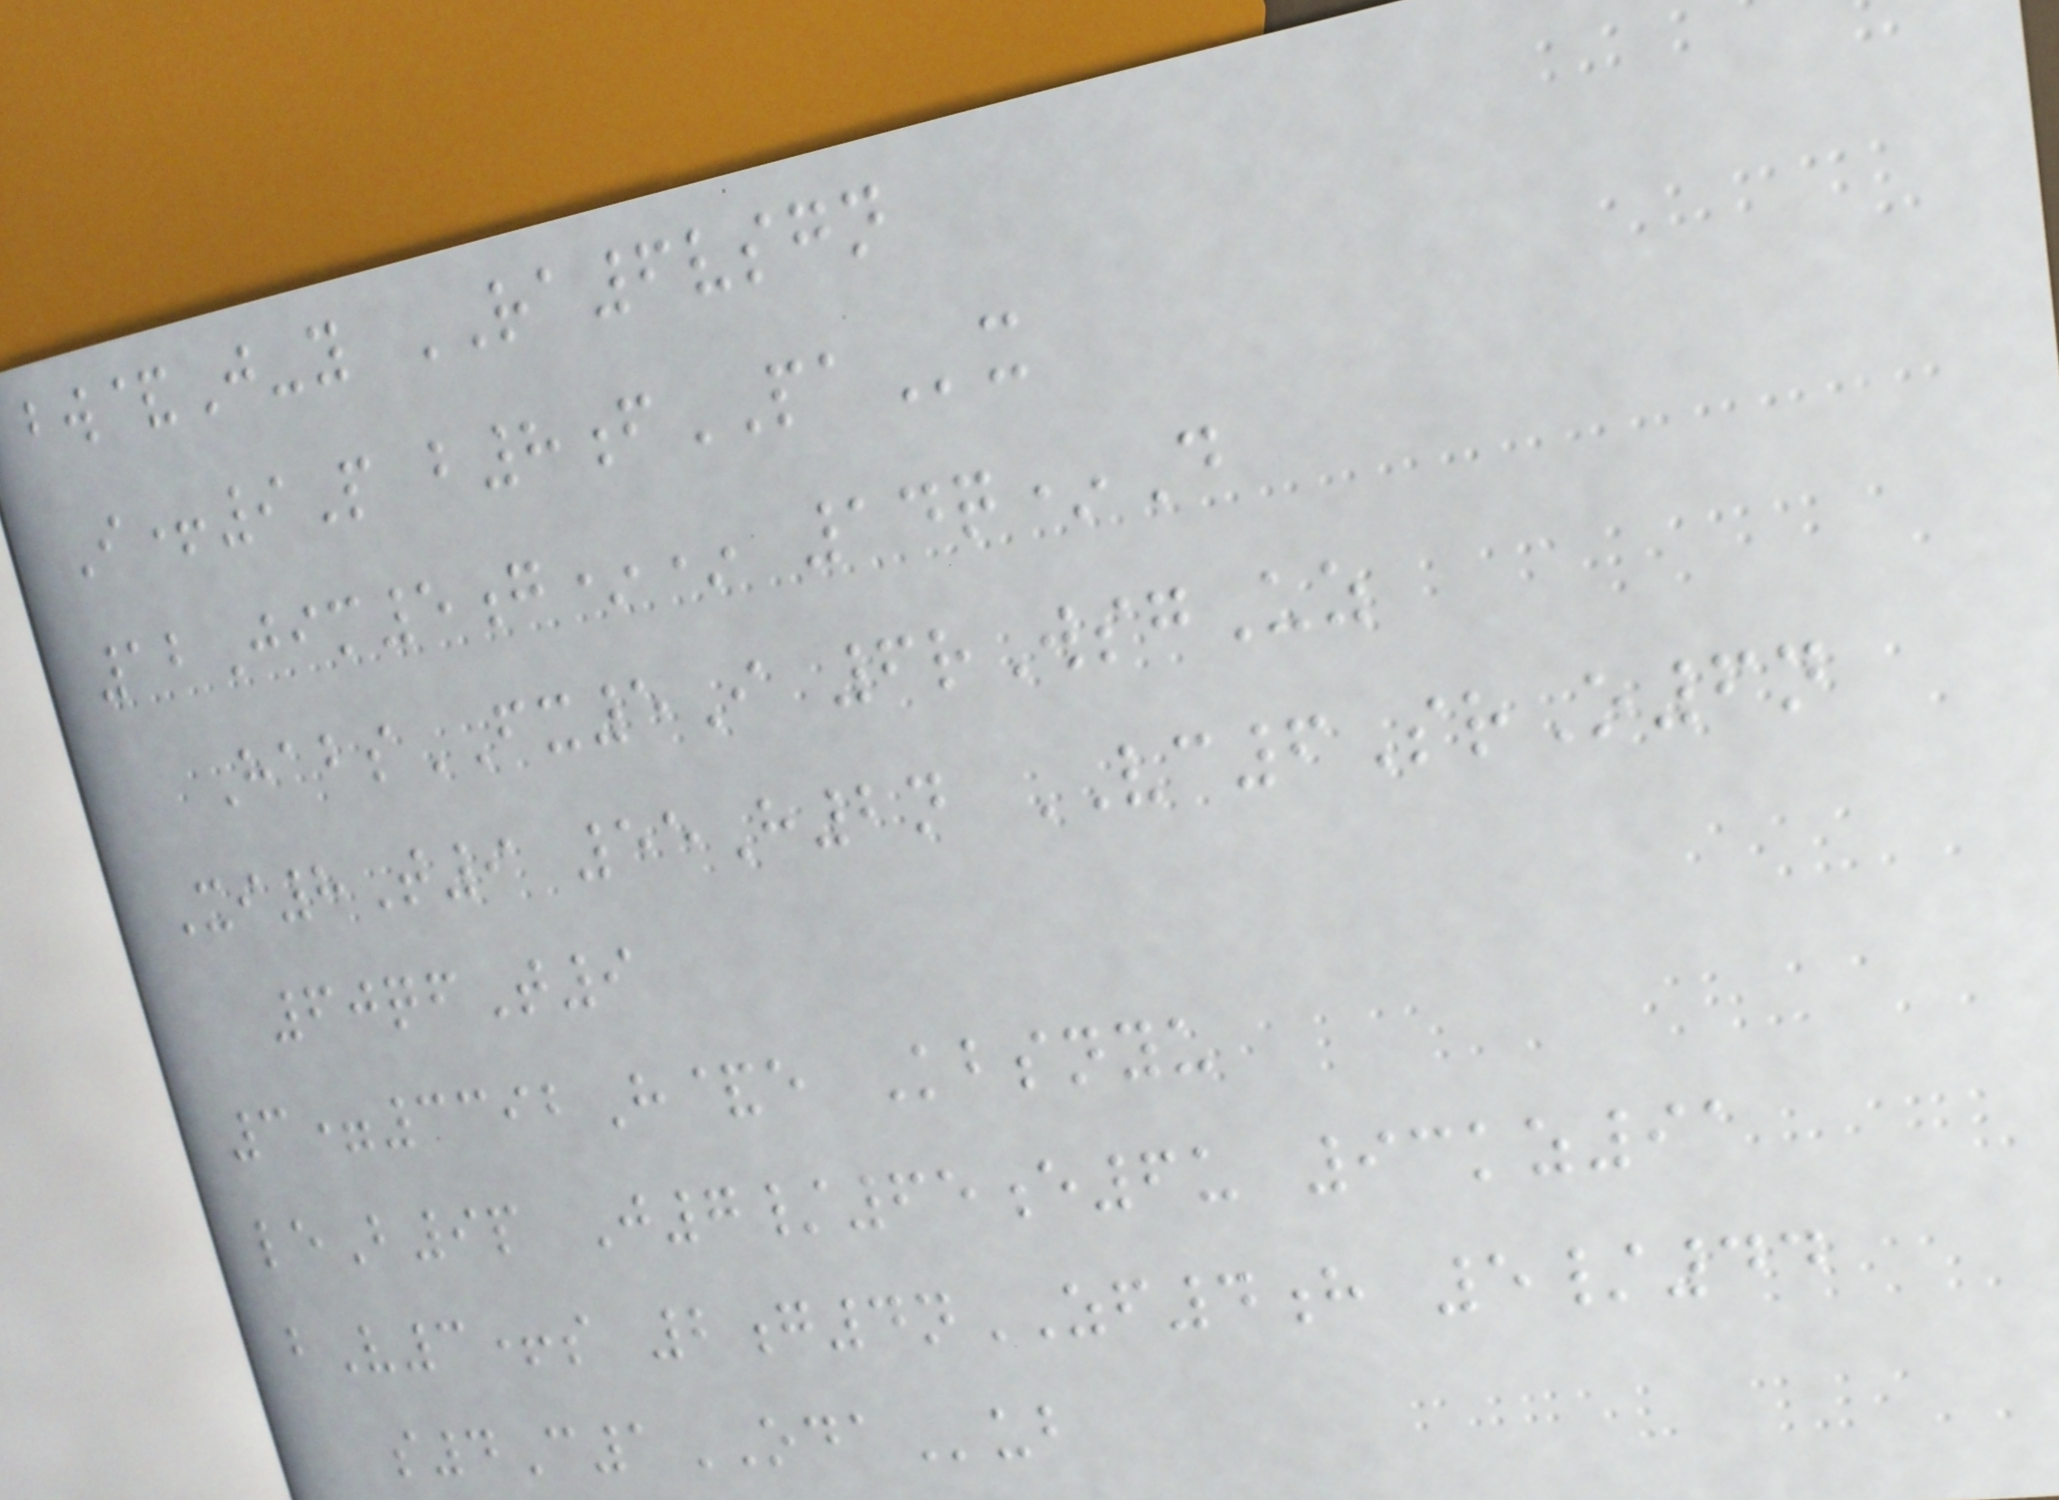bw&J-y RA6vsgn
I+9P b8fPAx
12Jim5g** 14q*D
HabsFX5I 6rWsgUz
Xi8T9 55H2n VC6SrO6n
60qfT9
3=3392H&e Kbsnyu
leB9p J7/65e6u 93kz91
bV3+s 2g4nZF4h 5/44
s4C1ODAub
